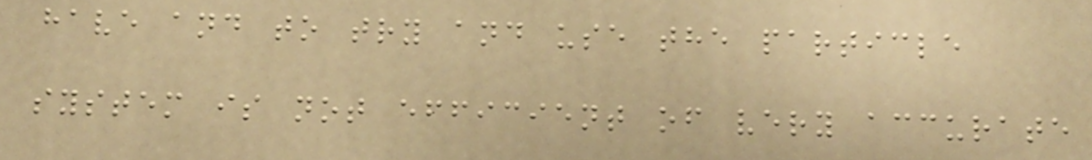have and to try and use the particle
system is not efficient of very accurate
